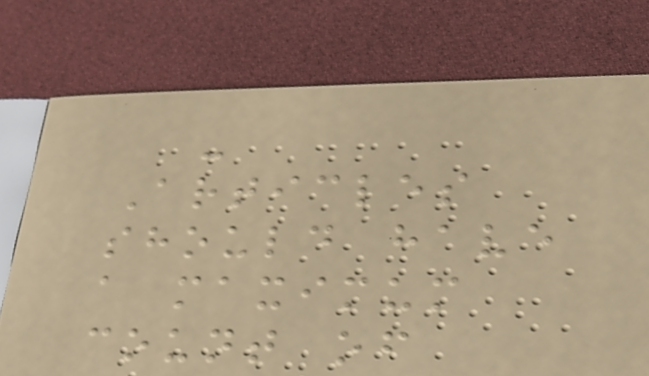-
Articles
should have
a maximum
count of
